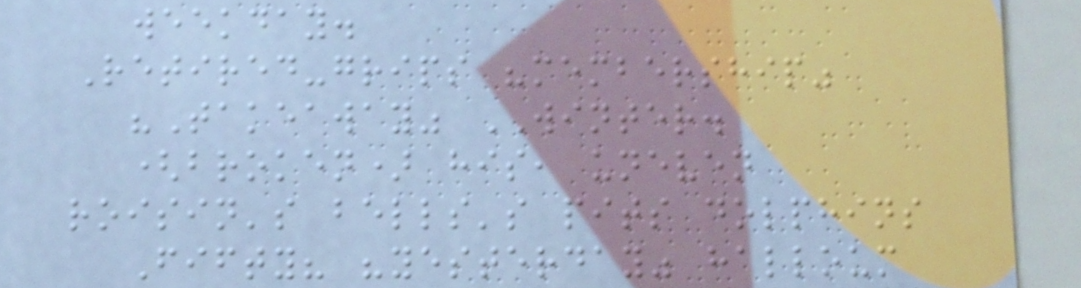weekday.
Retired-grips "membership"
"Takeaway" WINTER.
(broken) his, uneven
roisin's bells's pits dolphins
Fifty? "yesterday" halloum
